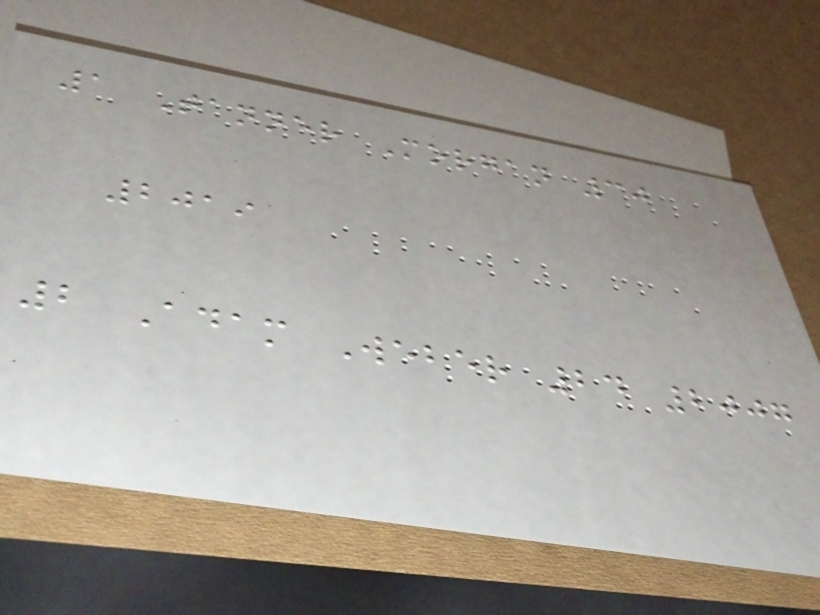1 Tanner Morgan 30
2019
2 Adam Weber 24 2007
